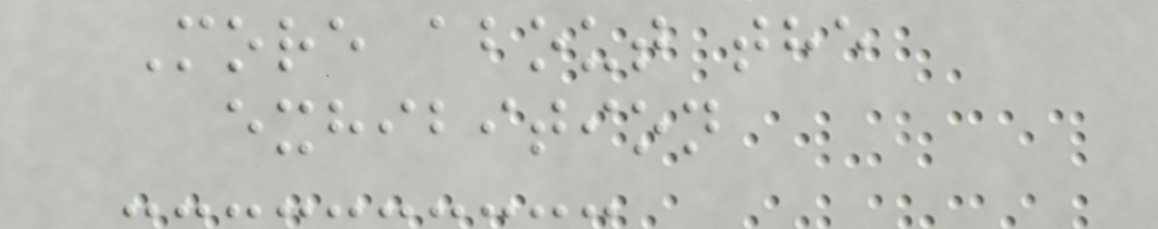More about the
exhibition
